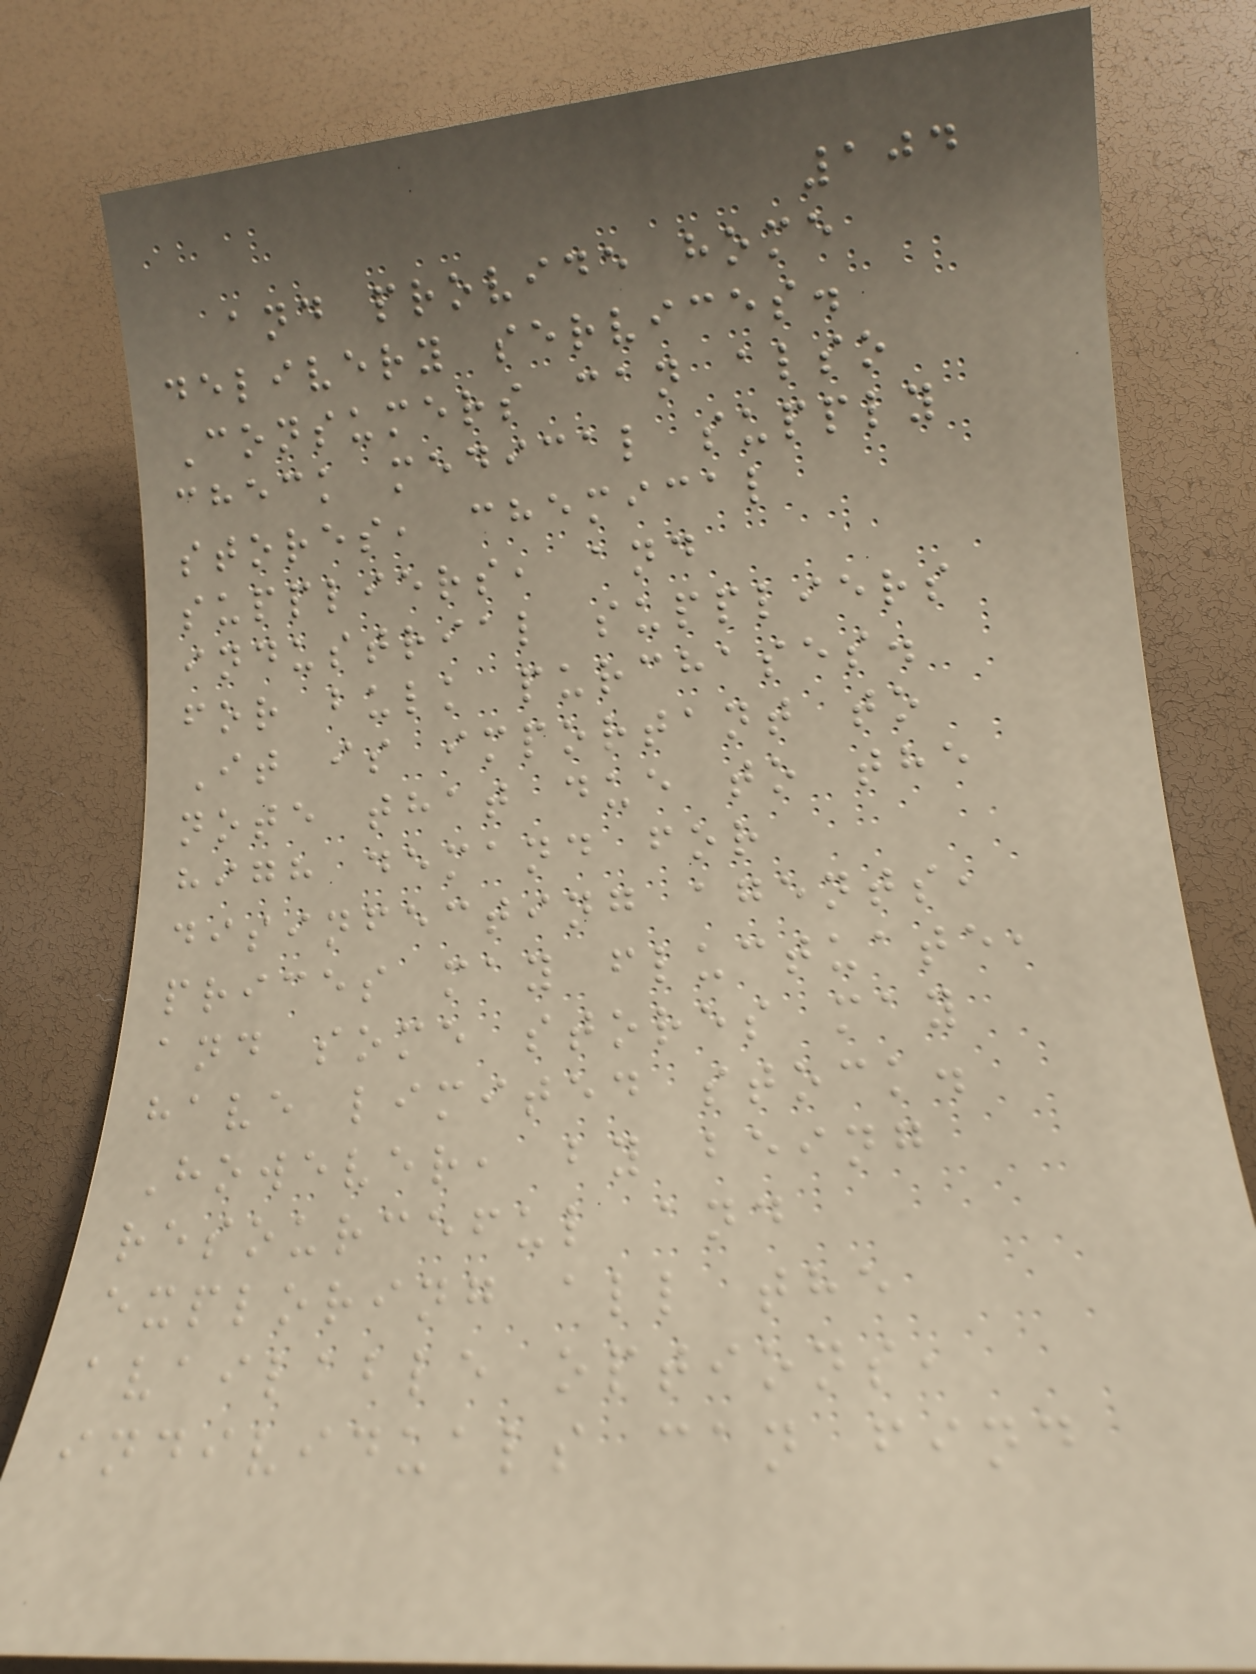104
and provide home
delivery services.
Consumers can also
check medical supply
stores, chemical
suppliers, and
industrial suppliers
for bulk purchases.
It is important to
note that due to the
high demand for
disinfecting agents,
prices may fluctuate,
and some stores may
have limited stock.
However, by being
resourceful and
exploring all the
available options,
individuals can find
